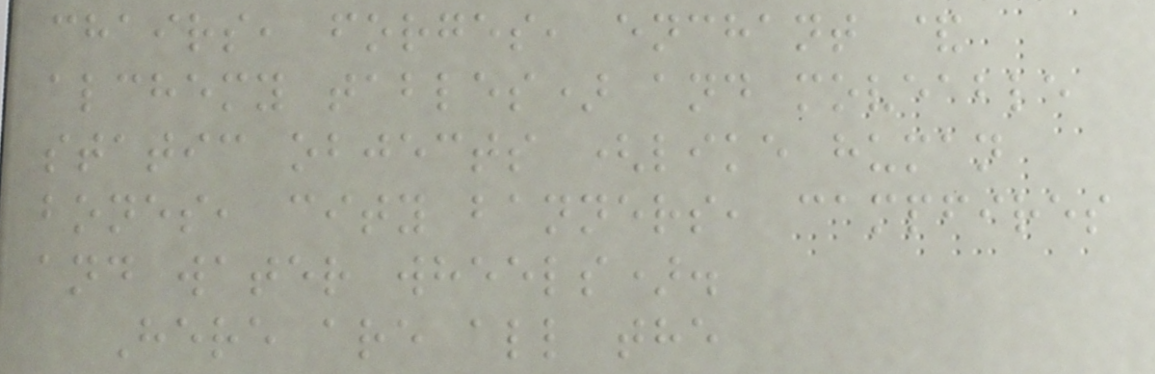chairs, forges, enchant &
alchemy tables) and moveable
static objects (like human
bones, city banners, campfires
and water wheels).
Here are all the
